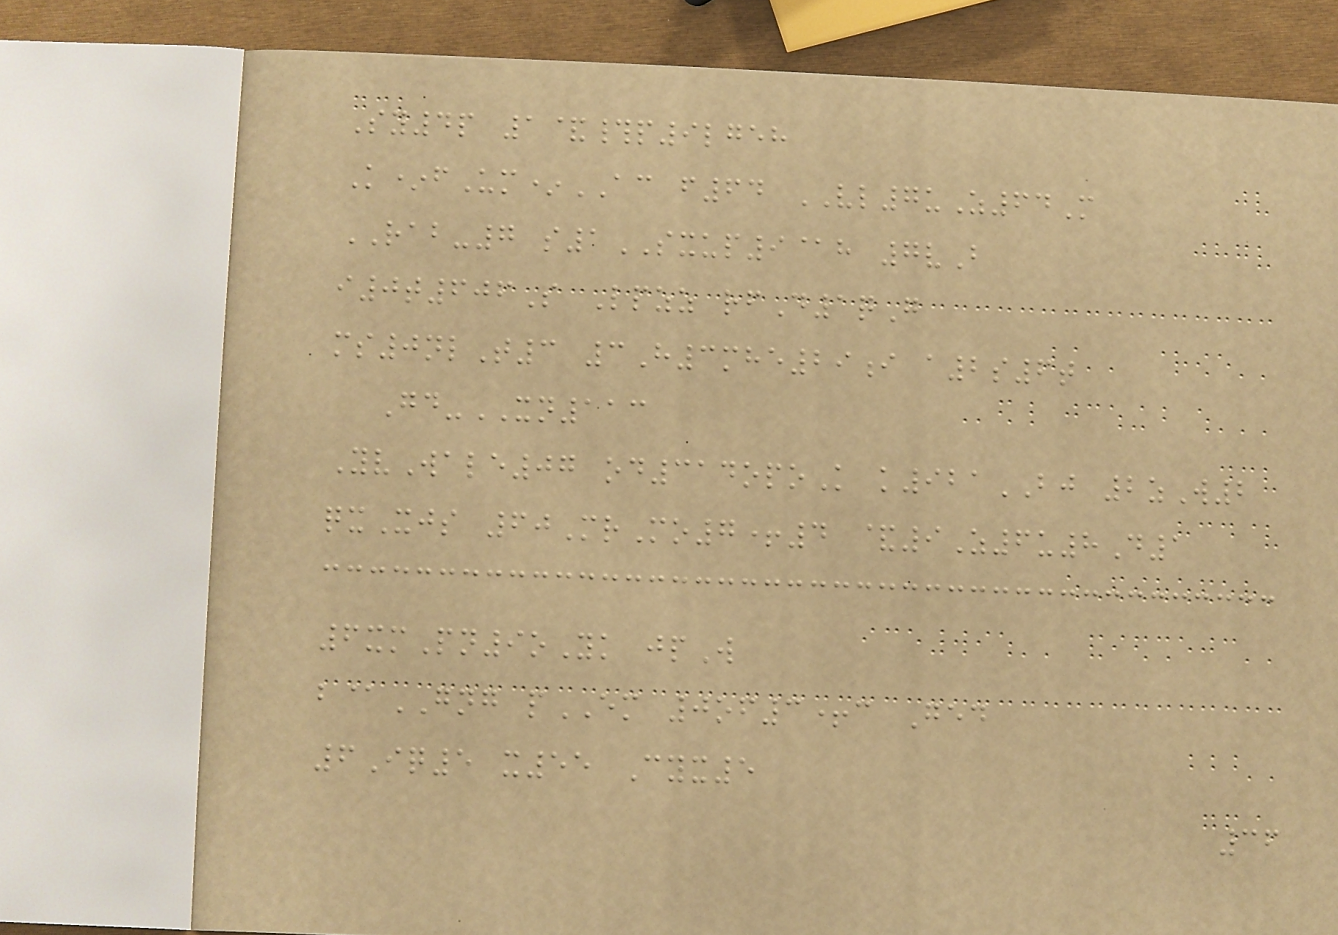Sy4p 1&#p9lgeh
K*fUm*AC f64 VL7uZ64M
RAB-7 s1SXUP9@h 7vB
i0t606S Lpzz rfD1qG
ms0nlT3 3H3mhe29i a2s6t
Gd-XN113
YvWale07 od314opoK k921BJ 2zW2
qxXjs 60MrMo7+4 &9Z6u8D1
6xmPn9oYk jpW
b@GNG pEM 0of3+c Ged
6Iq5 x55 Cyx5
36
